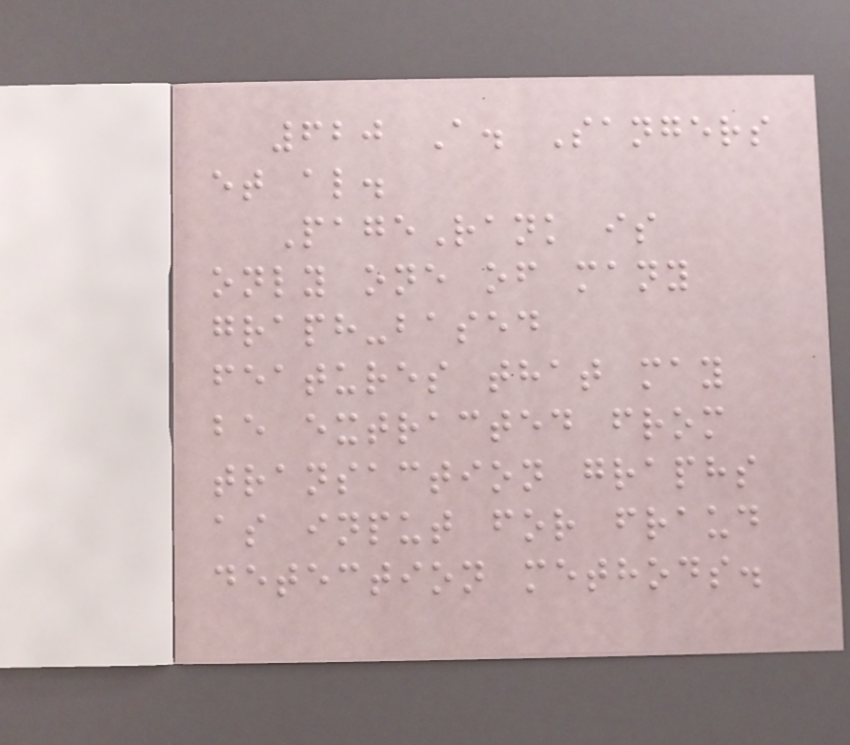620 A. Sangers
et al.
PageRank is
only one of many
graph-based
features that may
be extracted from
transaction graphs
as input for fraud
detection methods.
